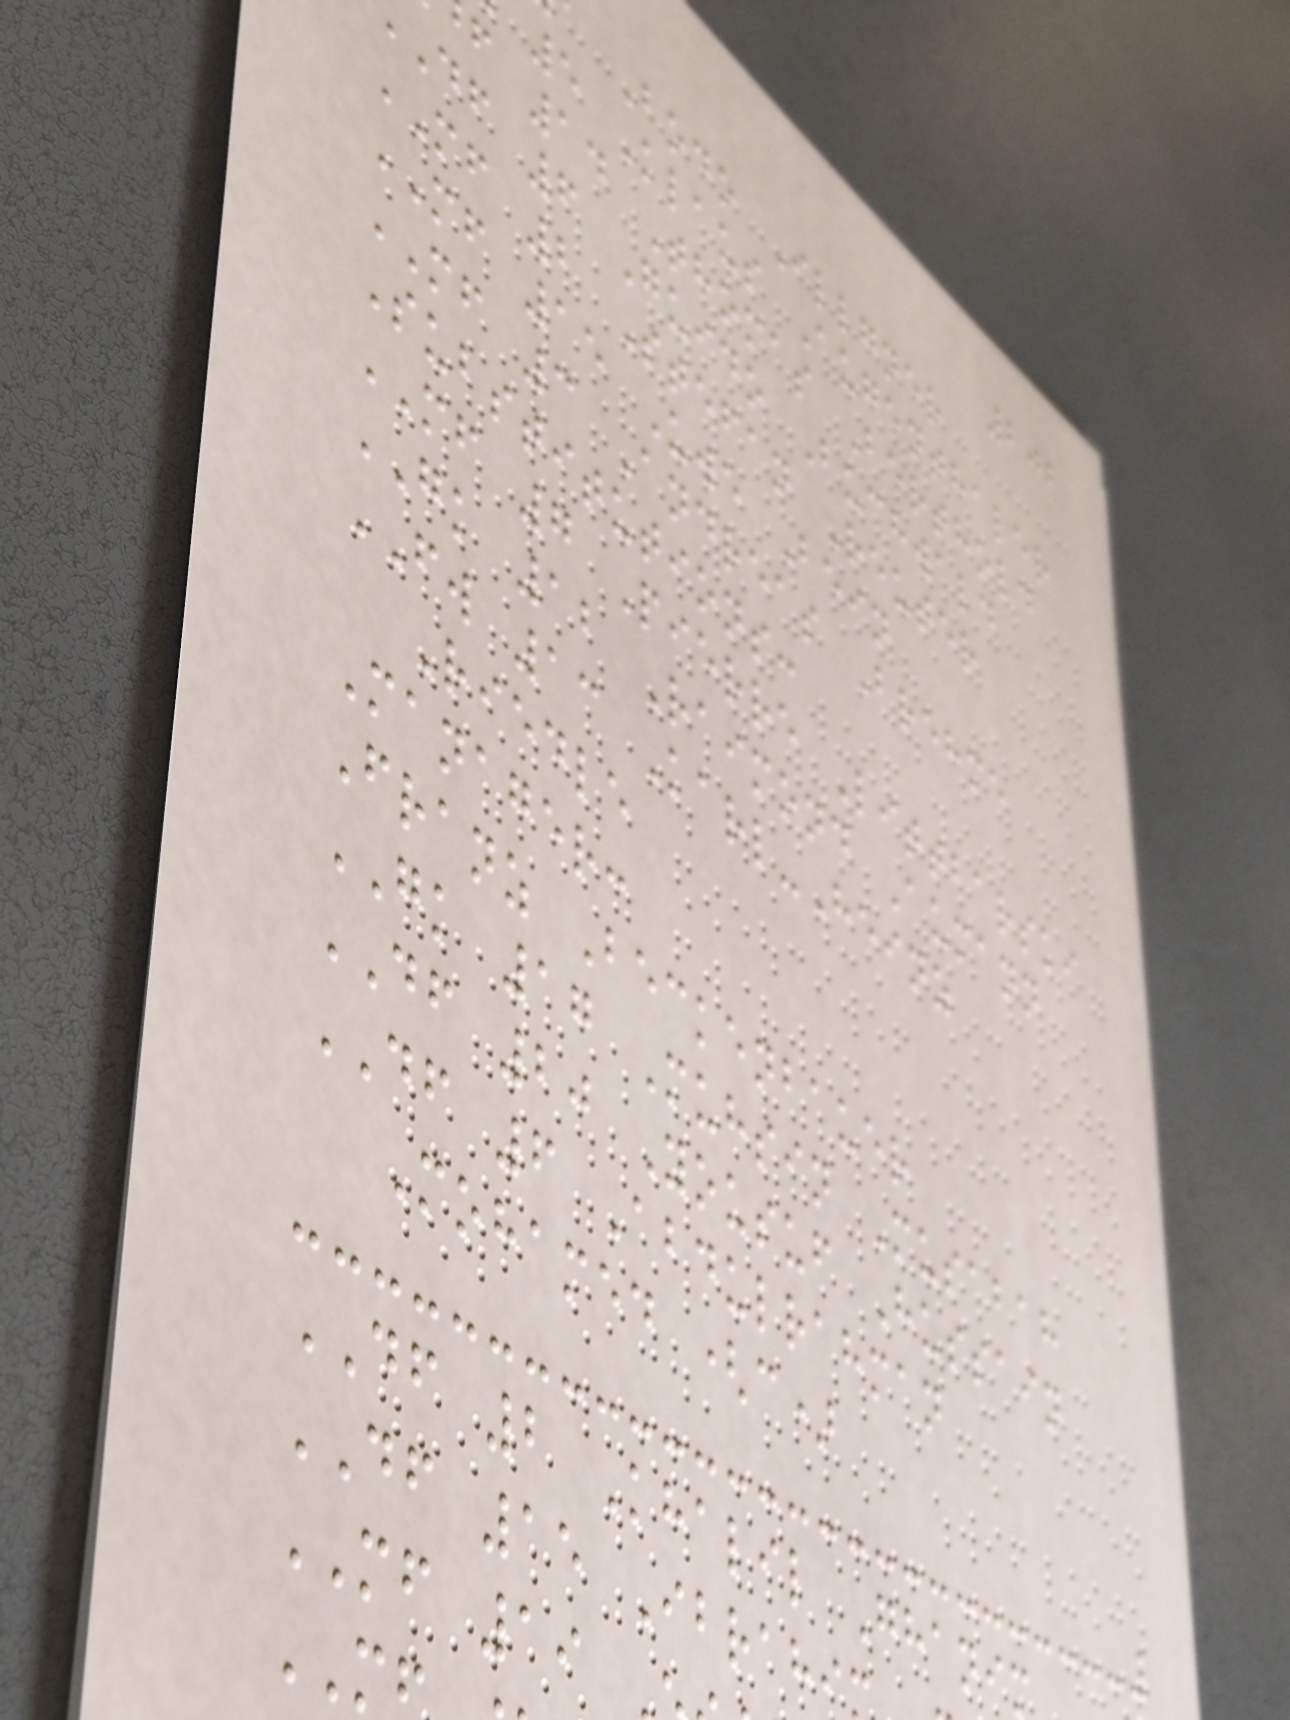202
Bodo Illgner
5 Klaus Augenthaler
f 14 Thomas Berthold
df 6 Guido Buchwald
MF 2 Stefan Reuter
MF 15 Uwe Bein
MF 3 Andreas Brehme
Substitutions:
MF 7 Pierre Littbarski
GK 12 Raimond Aumann
FW 13 Karl-Heinz
Riedle
Manager:
Franz Beckenbauer
GK 17 Muhsin Musabah
DF 20 Yousuf Hussain
DF 6 Abdulrahman
Mohamed (c)
DF 2 Khalil Ghanim
DF 15 Ibrahi
MF 19
